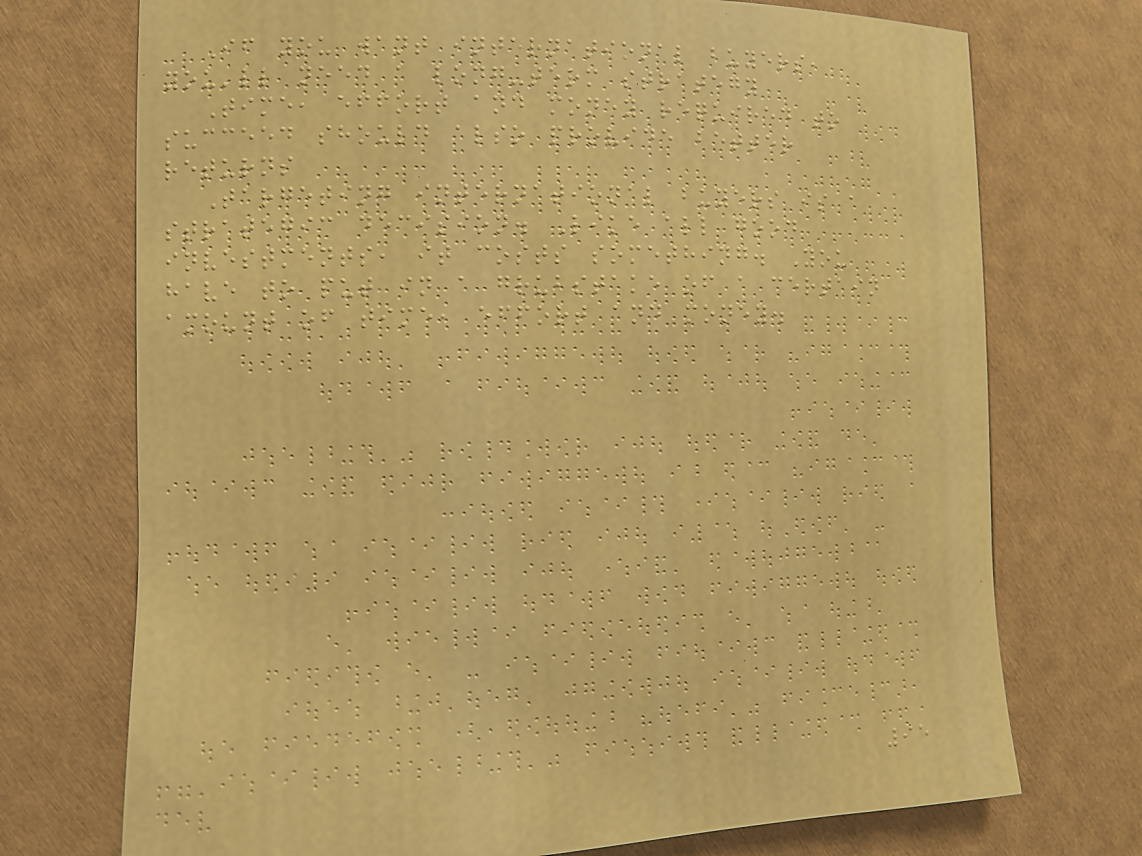If you want international buyers,
you'll need a long-term strategy
Time, effort and money required to
succeed should also provide better
returns
Targeting international buyers is a
strategic decision. Like all good
investments, it costs something. You
have to put in a grubstake of a certain
amount of time, effort and money.
95
